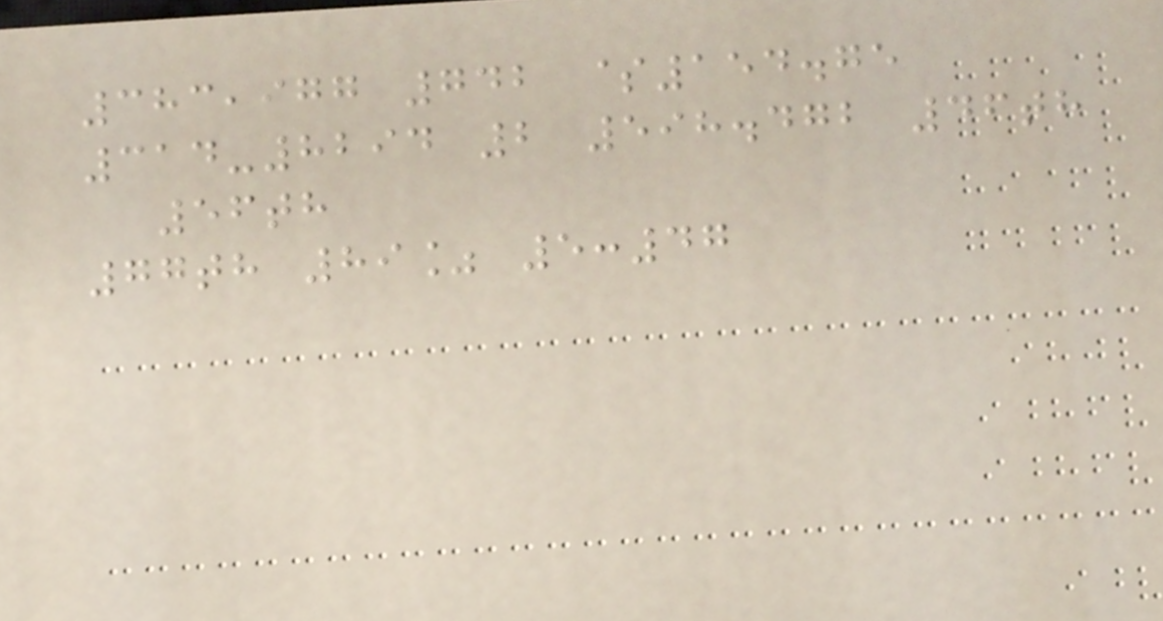383,977 742 $154.75
314-8294 2 598.472 46th
56th
77th 89% 5:47
